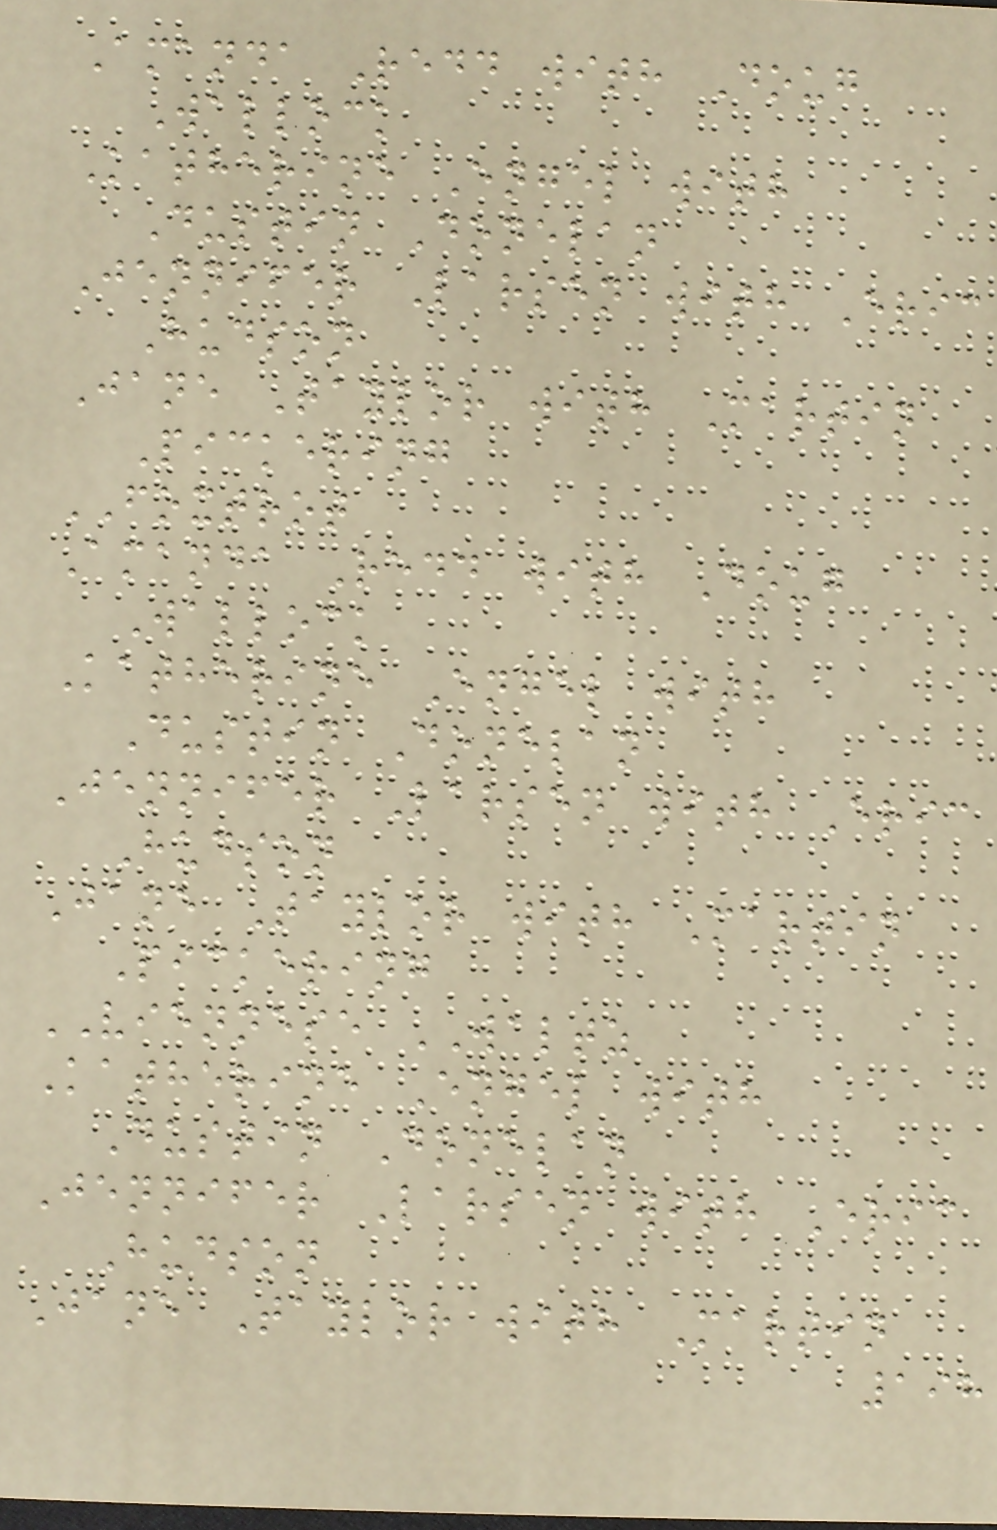Amanda Redd with Doug
Wallock
Katherine Engel with
Dustin Donelan
Jennifer Larsen with Eric
Hudson
Jane Taylor with Martin
Pickering
FOXTROT
Amanda Redd with Doug
Wallock
Katherine Engel with
Dustin Donelan
Jennifer Larsen with Eric
Hudson
Jane Taylor with Martin
Pickering
VIENNESE WALTZ
Katherine Engel with
Dustin Donelan
Jennifer Larsen with Eric
Hudson
Jane Taylor with Martin
198
